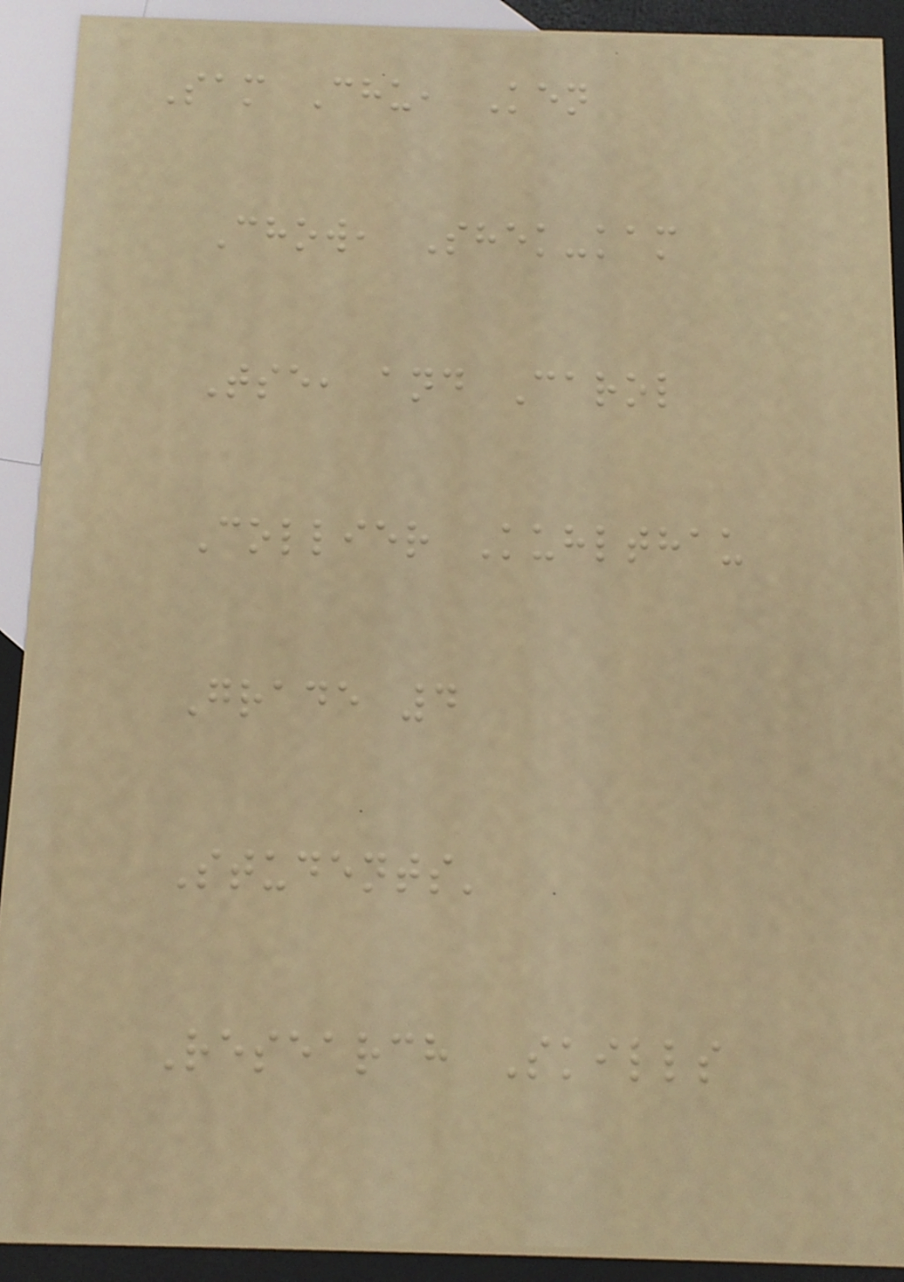Sam Chu, Ken
Chow, Shek-kam
Tse, and Carol
Collier Kuhlthau
Grade 4
Students'
Research Skills
